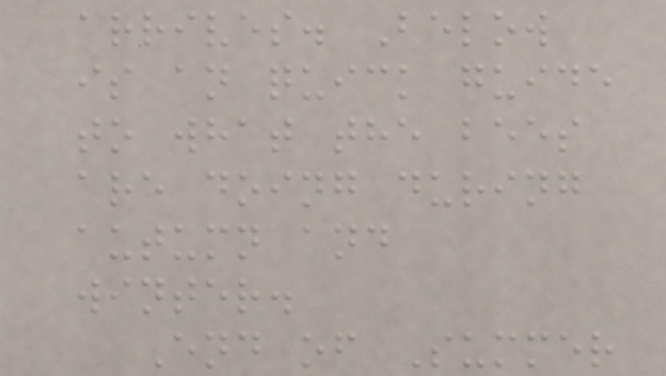arrives. Below
is an quick guide
to what the bees
are doing during
autumn and
winter.
End of Summer
